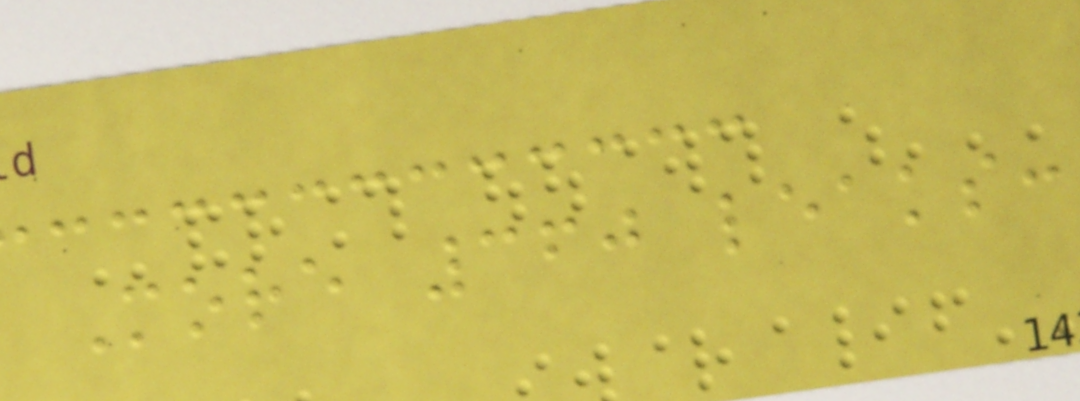More 360 leaks:
